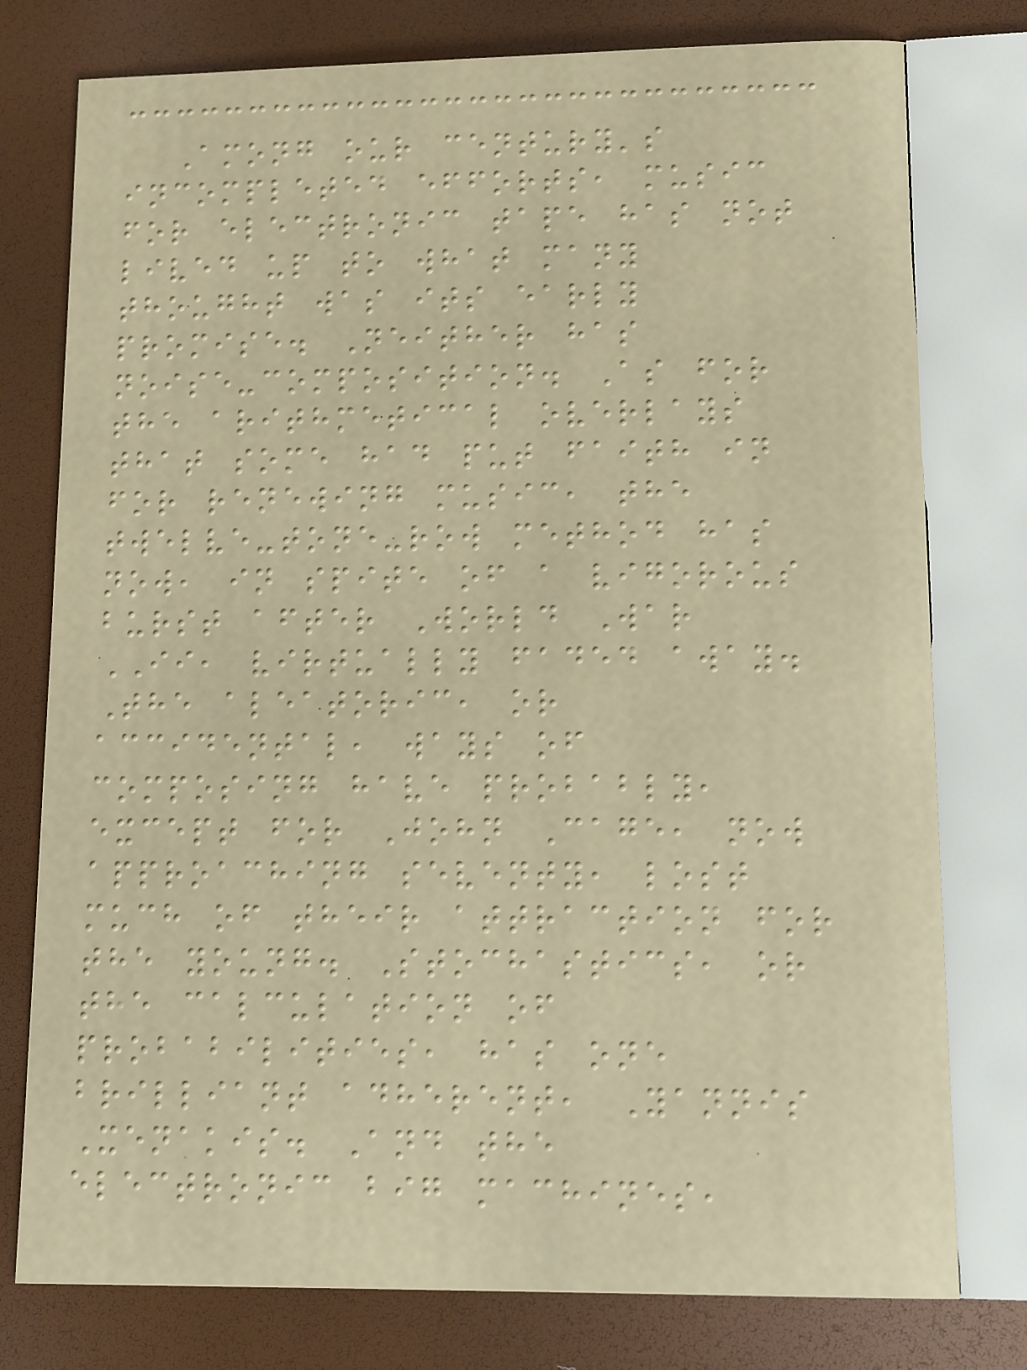Among our century's
incompleted efforts, music
for electronic tape has not
lived up to what many
thought was its early
promise. Neither has
noise-composition. As for
the arithmetical overlays
that some had put faith in
for renewing music, the
twelve-tone-row method has
now, in spite of a vigorous
burst after World War
II, virtually faded away.
The aleatoric, or
accidental, ways of
composing have probably,
except for John Cage, now
approaching seventy, lost
much of their attraction for
the young. Stochastics, or
the calculation of
probabilities, has one
brilliant adherent, Yannis
Xenakis. And the
electronic big machines,
